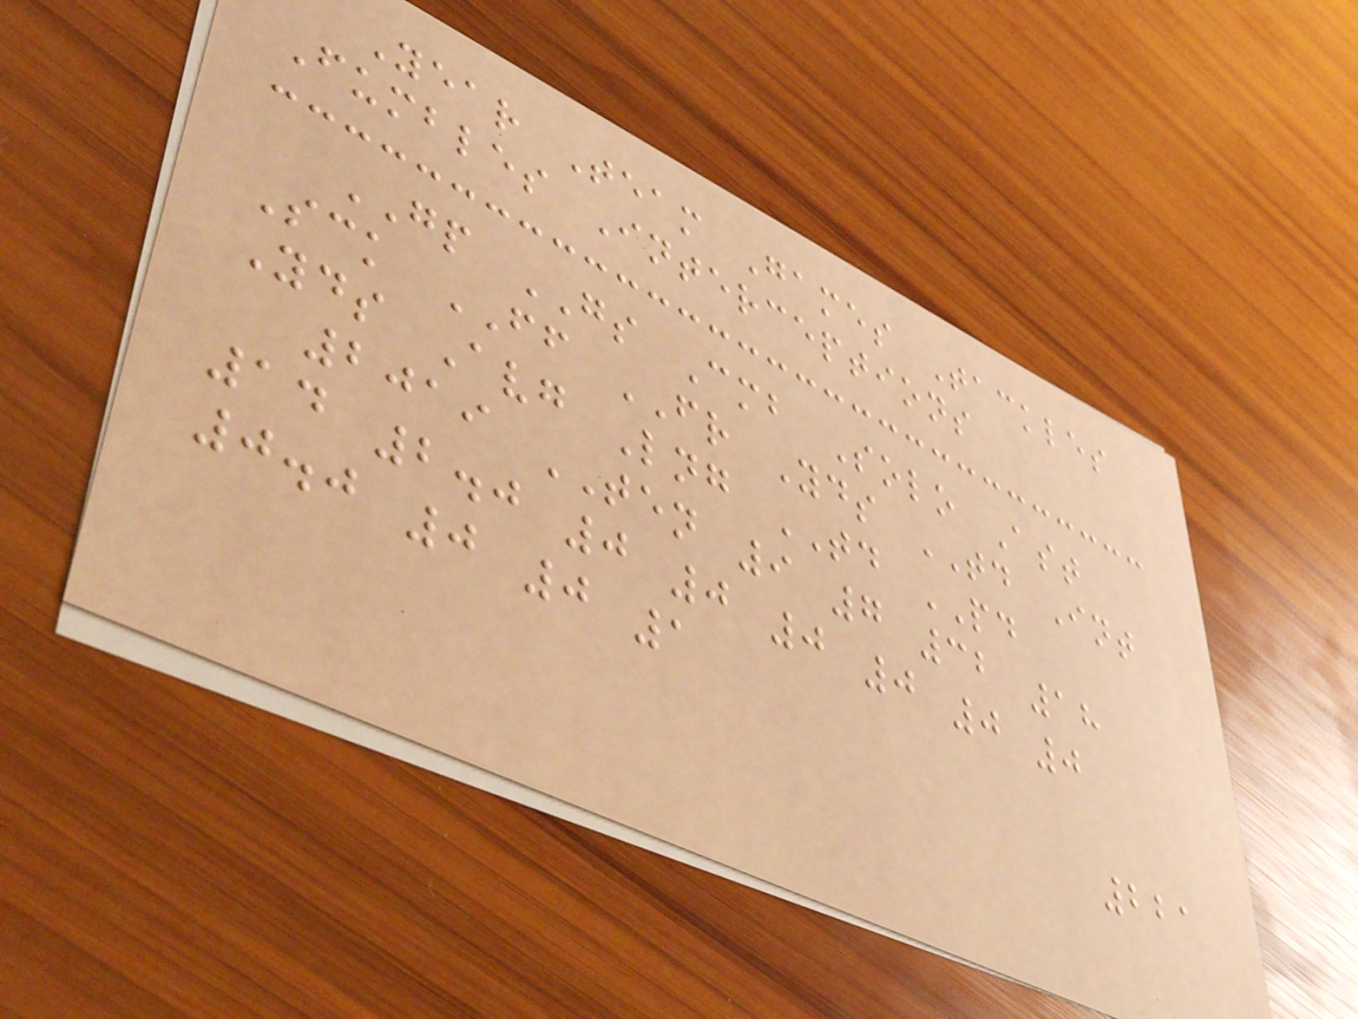Year Team Games Tackles
Fumbles Interceptions
GP GS Cmb Solo Ast
Sck FF FR Yds TD Int
Yds Avg Lng TD PD
2019 TEN 9 7 32 18
14 2.0 0 0 0 0 0 0
0.0 0 0 1
221
